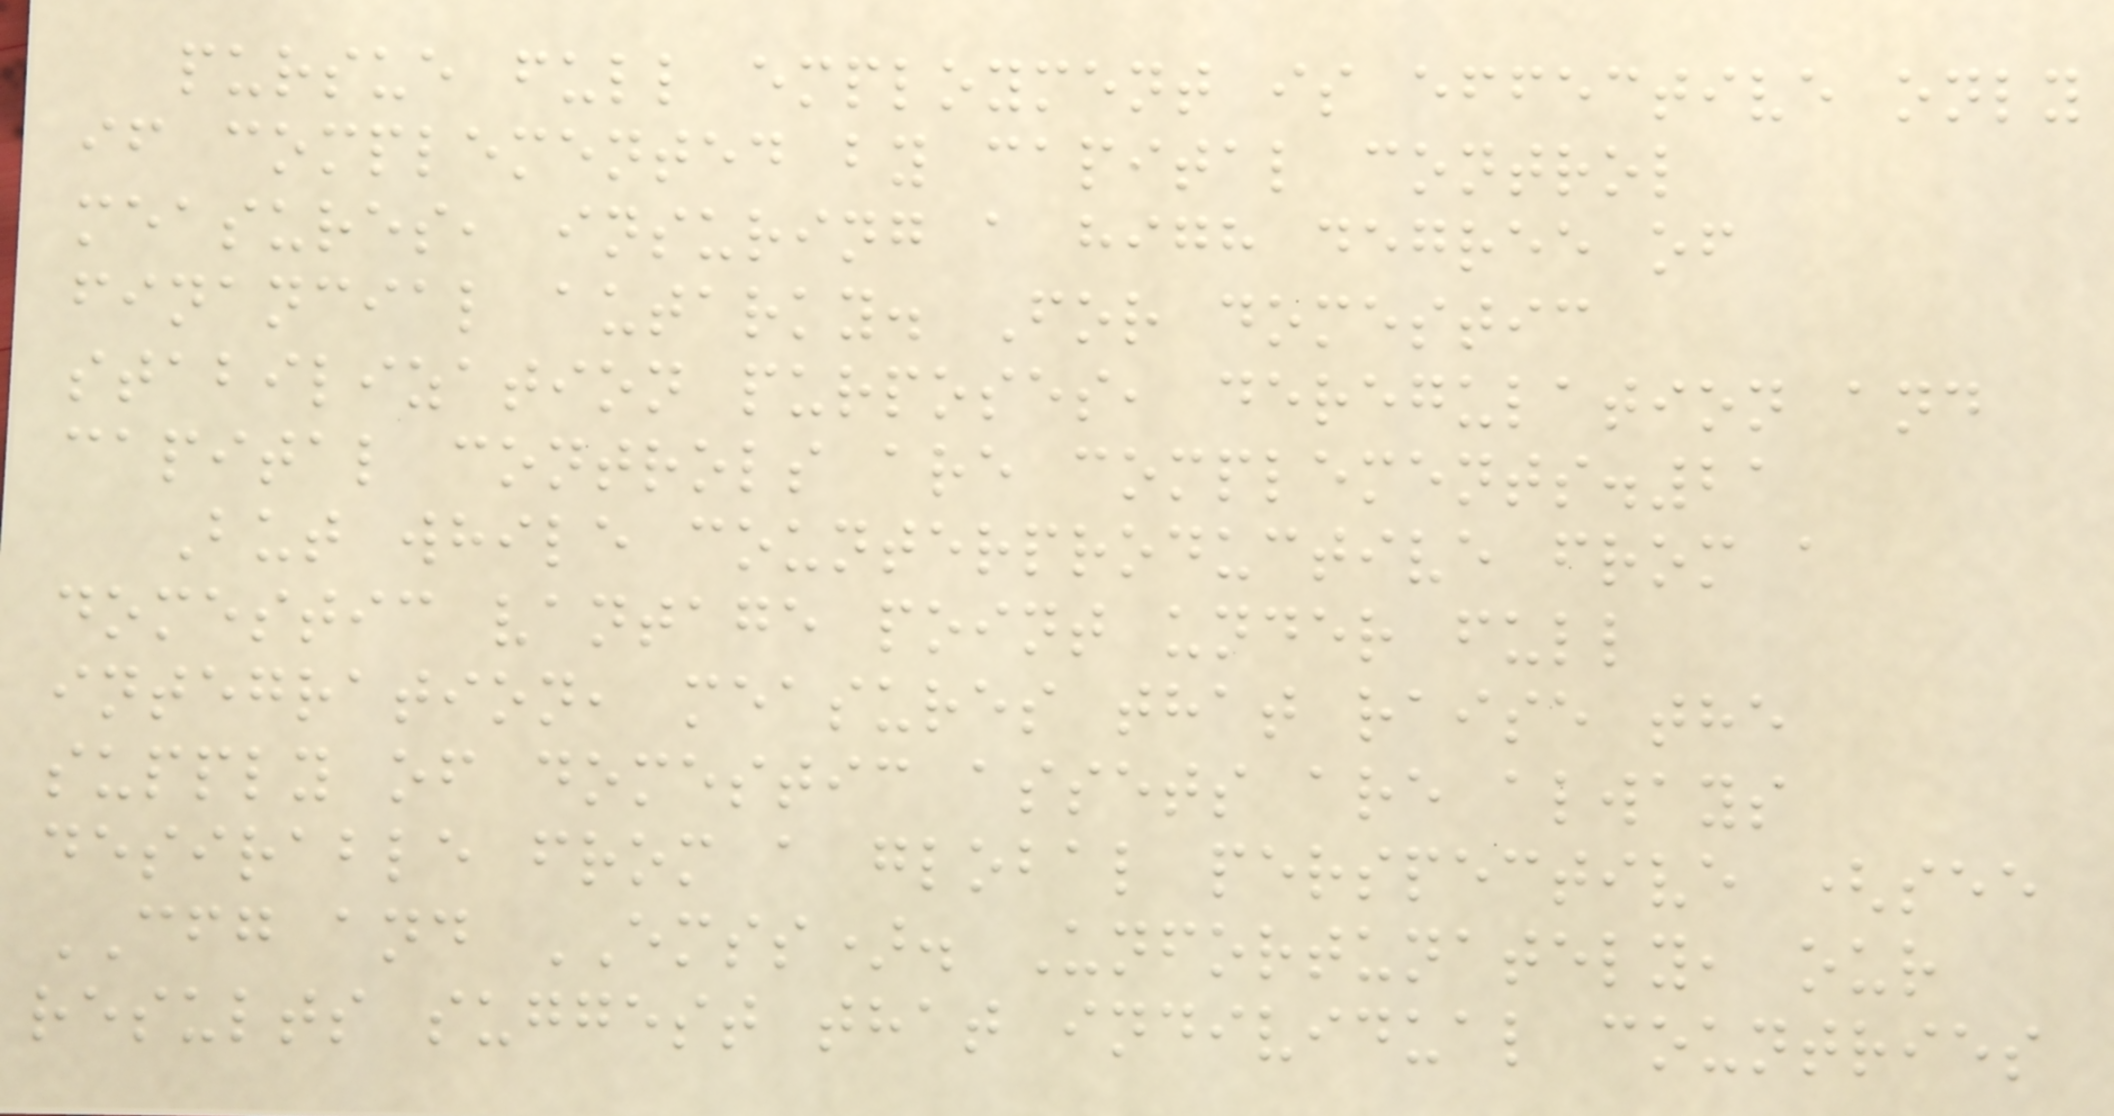pursue full employment is effective only
if complemented by capital control
measures, insuring a high degree of
financial autarky. For domestic
stabilization purposes, deregulation and
capital controls are complements.21
But while counterproductive from a
domestic vantage point under full
integration, measures that raise the
supply of domestic assets are always
desirable from a global perspective (see
CFG and EMSS). Unfortunately, our
results suggest that individual countries
